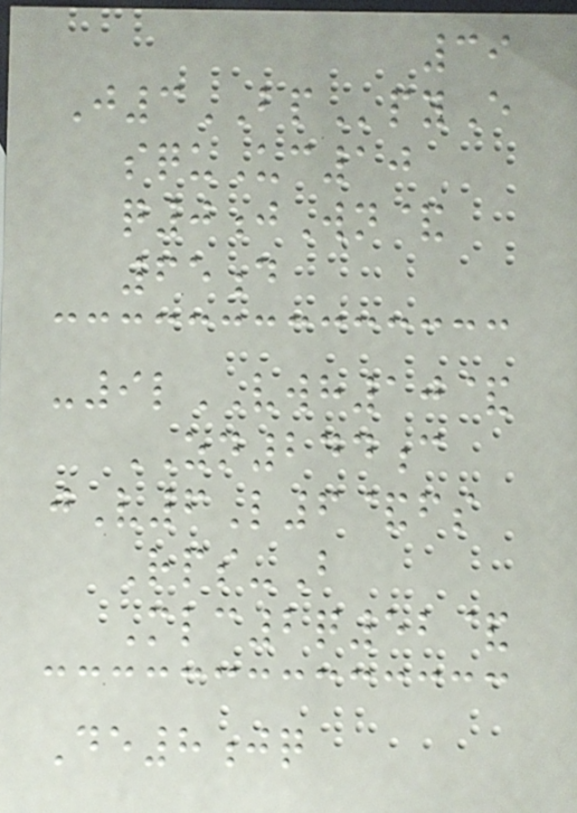39
J3BPpyE
squUc10
q0jWn&
65d
-9lVWH10&
ZN244c
jV6L6&fs
Rps-B
Mlc2q52&
De8jq
